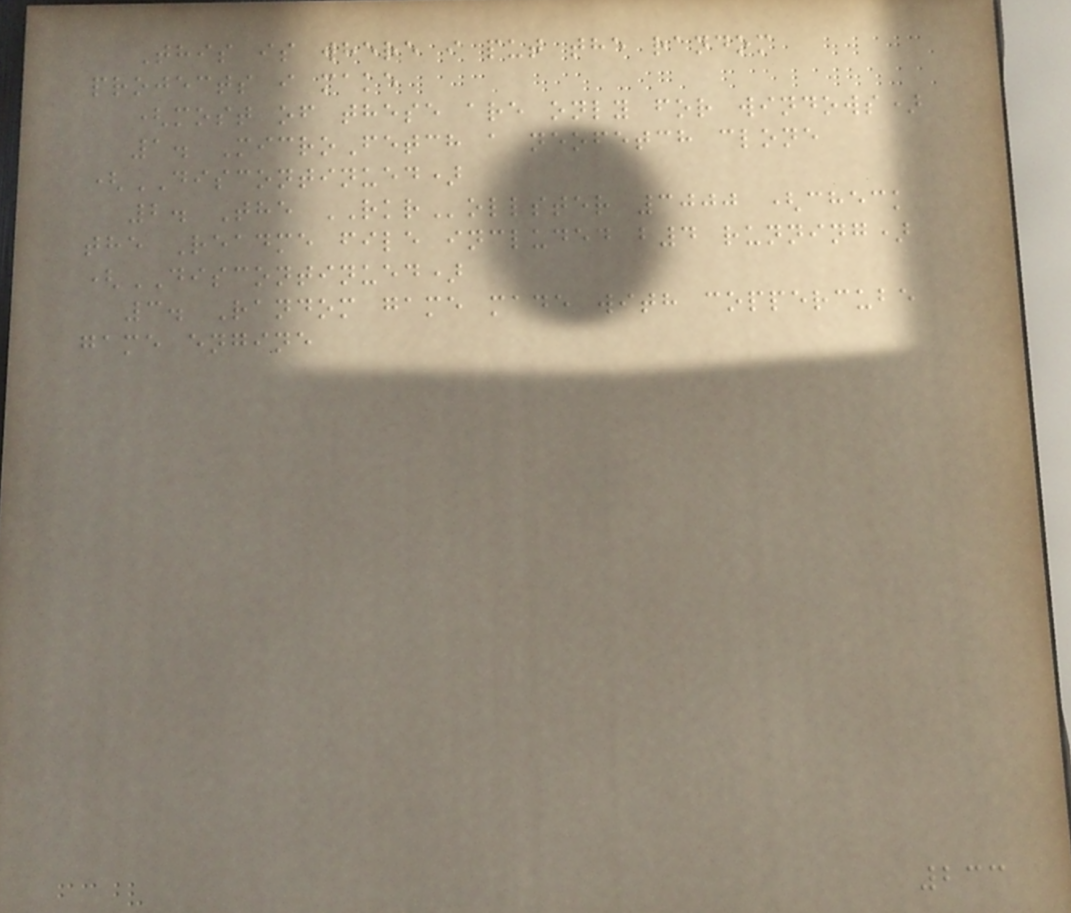This is where i put the random
projects i make
(most of these are only for windows)
1. MicroFetch a neofetch clone
(DISCONTINUED)
2. The RKRollster 3000 (check
the Readme file included b4 running)
(DISCONTINUED)
3. Random game made with coppercube
game engine
233
